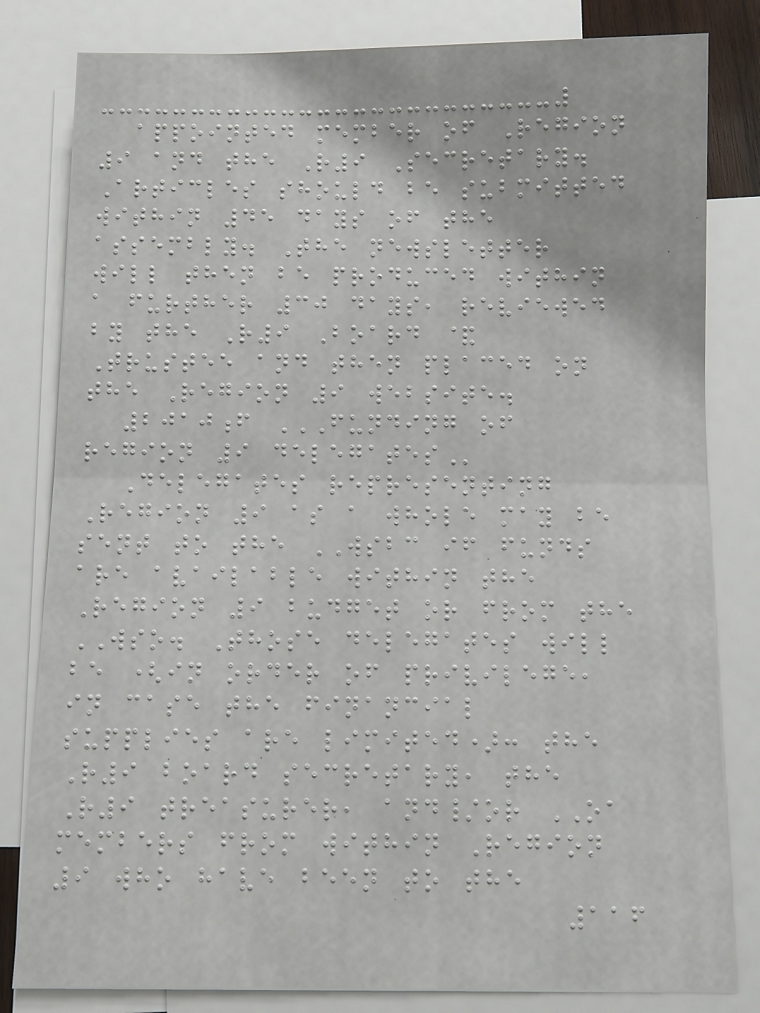appointed member of Region
9 and the R9 Secretary.
Articles should be submitted
within 45 days of the
assembly. The newsletter
will then be produced within
a further 30 days, reviewed
by the R9 Board &
Trustee and then placed on
the Region 9 website.
2010f FUNDING OF
REGION 9 DELEGATES
Delegates representing
Region 9 as a whole may be
sent to the WSBC if funds
are available within the
Region 9 budget or from the
WSO. Those delegates will
be (in order of privilege,
in case the financial
supplies are limited): the
R9 board secretary, the
R9 treasurer, and/or OA
members from within Region
9 who have been to the
116
